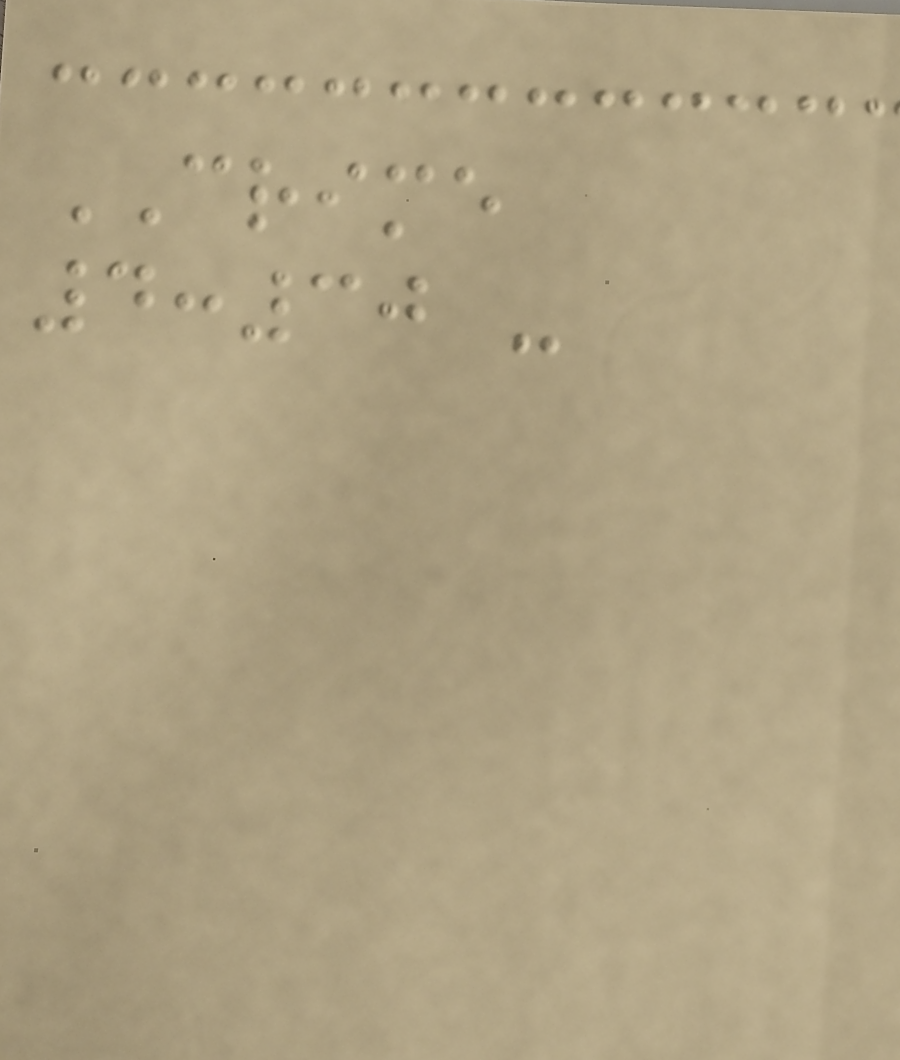CRIME
4:30 -
